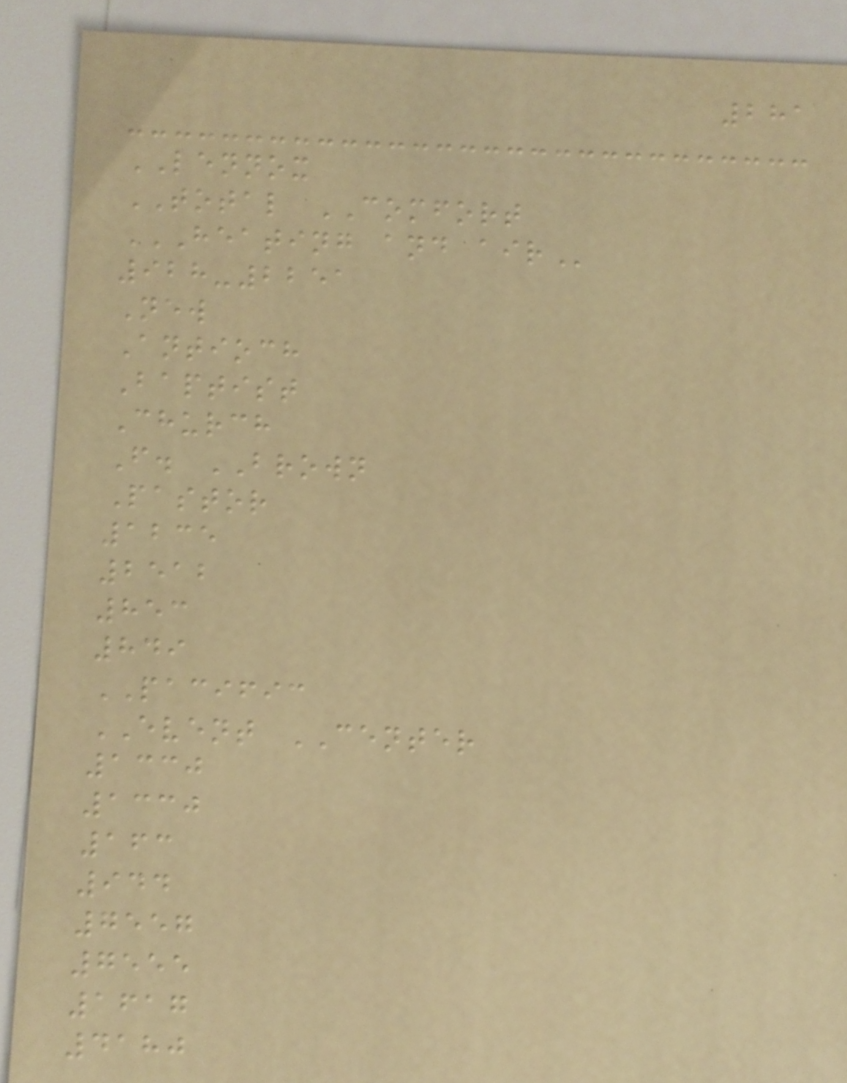281
LENNOX
TOTAL COMFORT
HEATING AND AIR
928-2251
New
Antioch
Baptist
Church
F. BROWN
Pastor
1235
2512
853
849
PACIFIC
EVENT CENTER
1330
1330
163
944
7557
7555
1617
4180
